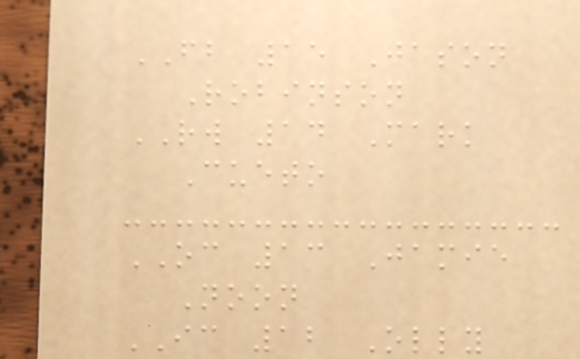FB 15 Jason
Robinson
RW 14 Mark
Cueto
OC 13 Jamie
Noon
IC 12 Olly
